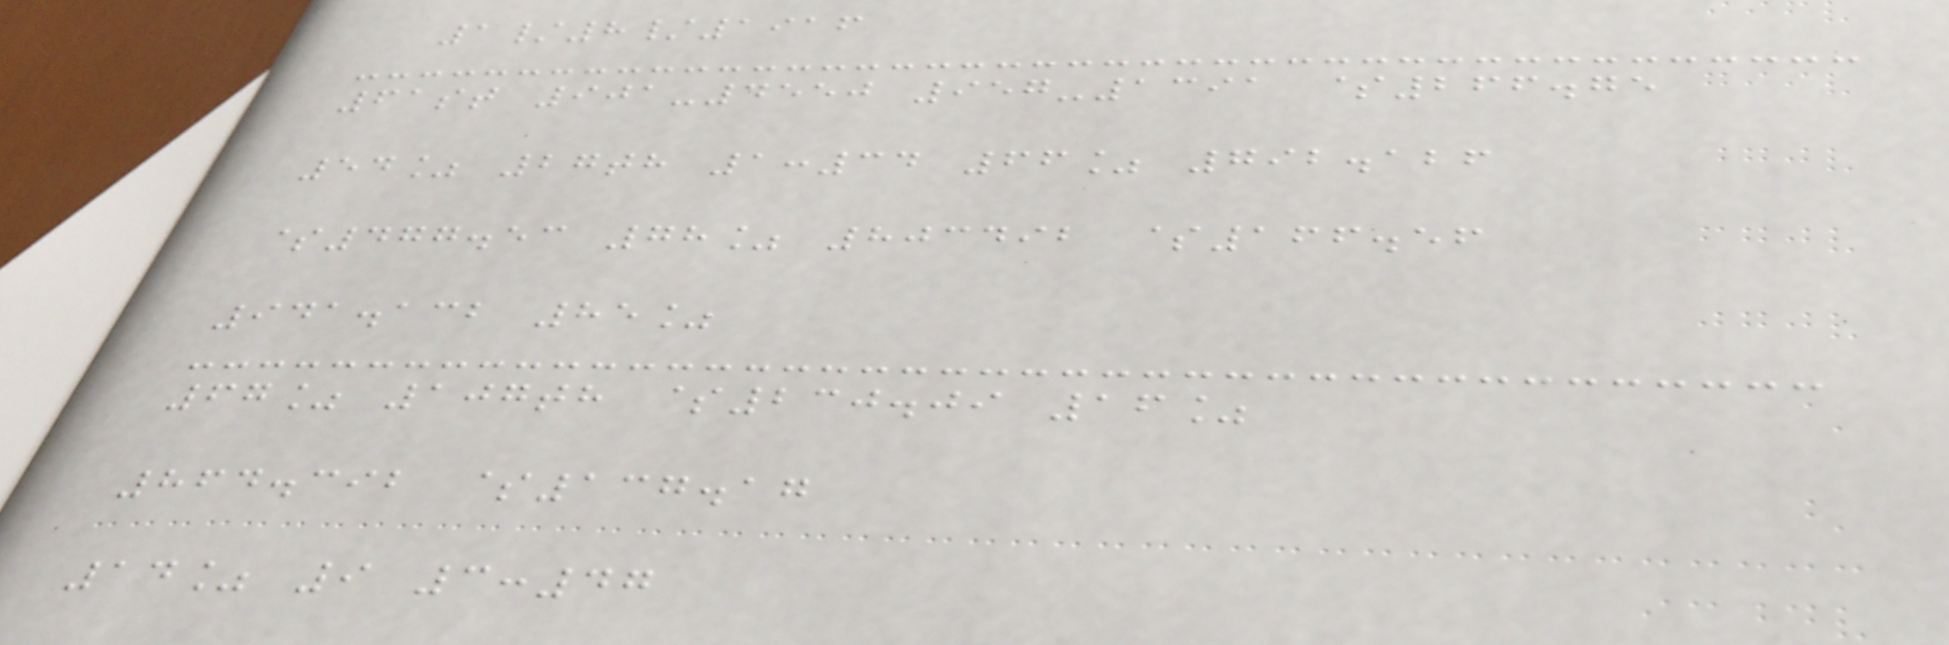1/8/1916
61st 901-4550 957-1391 $266.75
54% 27th 1:34 66% 792.126
$477.53 78% 803492 $166.56
941.132 85%
67% 107th $230.09 16%
864.392 $137.17
14% 9 3:47
